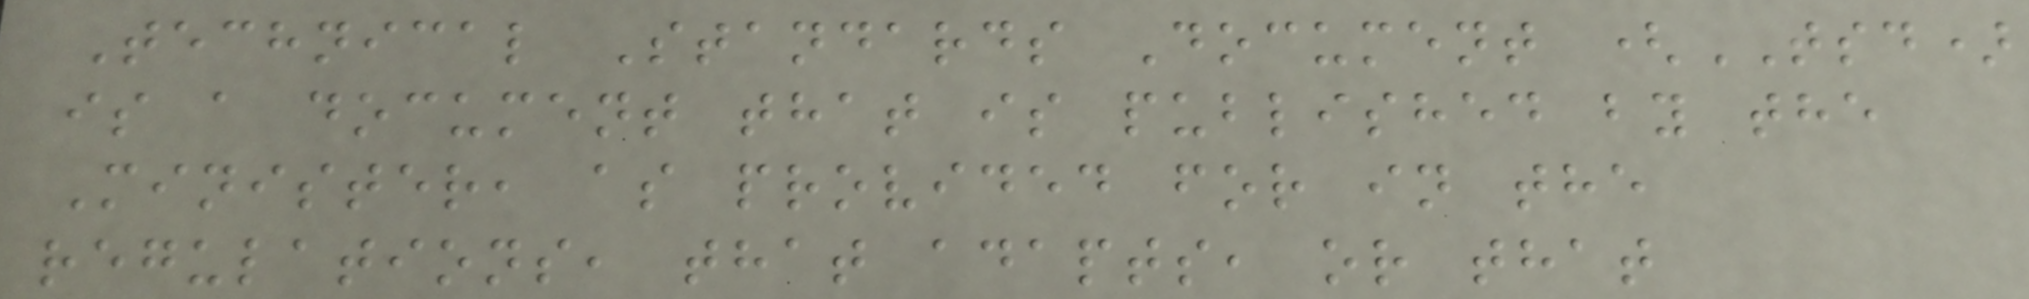Technical Standards Document (TSD)
is a document that is published by the
Minister, as provided for in the
regulations, that adapts, or that
